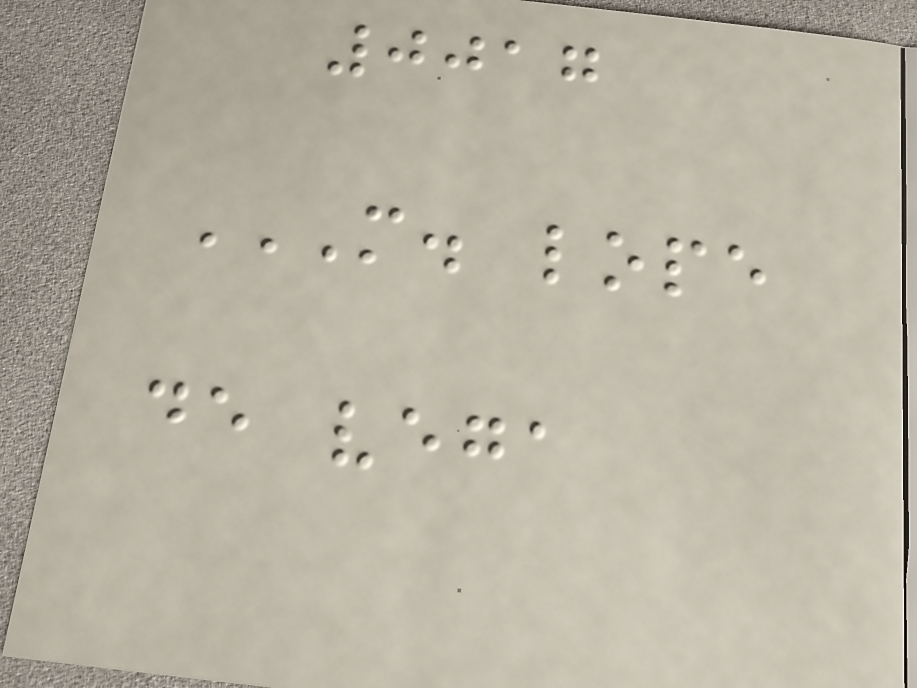0017
M. LOPE
DE VEGA
